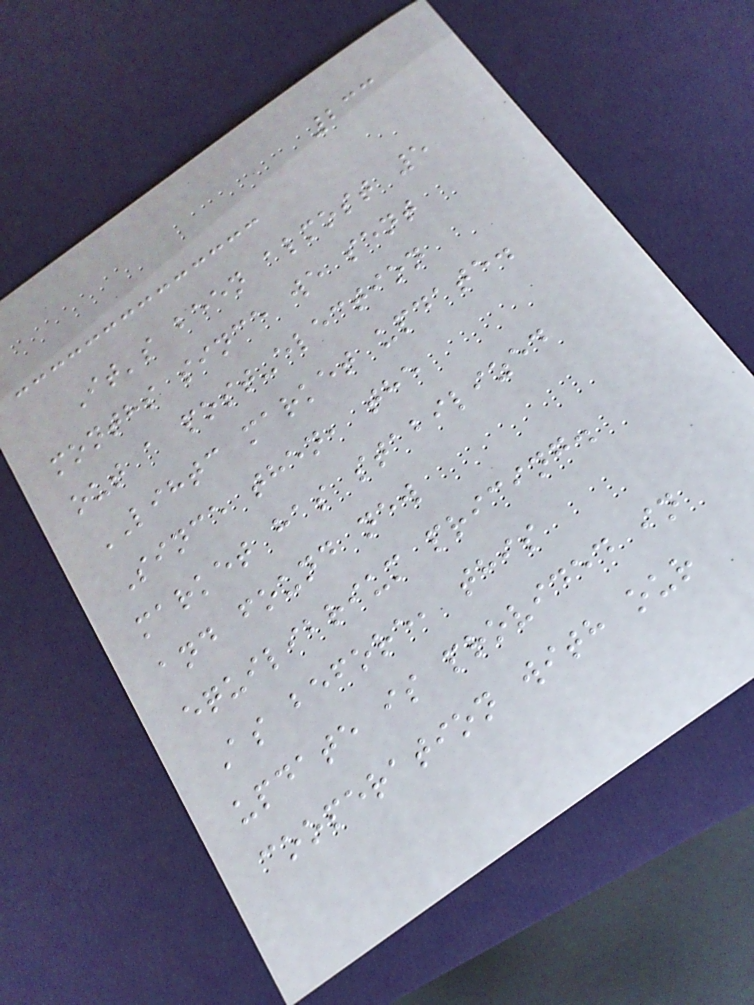233
It's been almost 5
months since we sent
out a post-election
LIHTC market update.
Since then, the
market has stabilized
and found new
equilibrium pricing.
As before, this
update is provided in
cooperation with our
